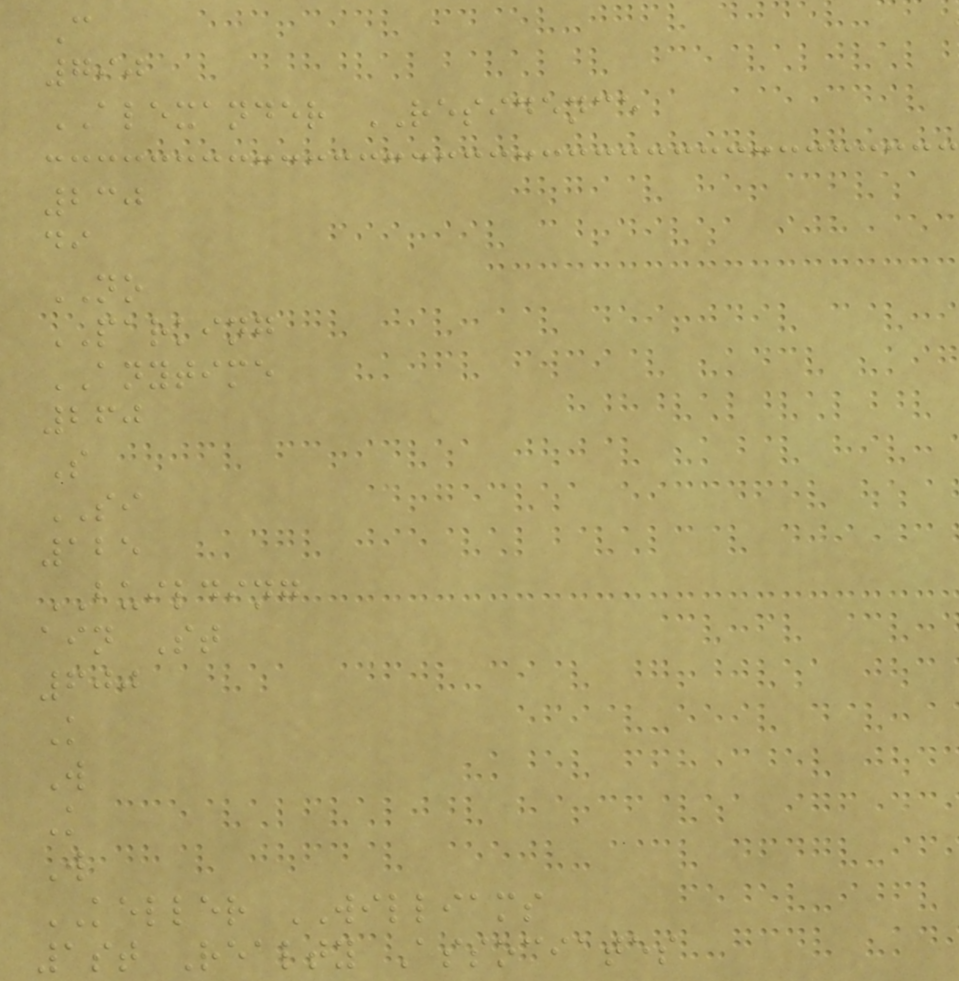C
790
ALEXANDER RESIDENCE
230
di
NO
PARKING
ANYTIME
260
S
SI
125
BUILDING
ain St
600
K
W
K
W
KELLER WILLIAMS
1st Realty Associates
